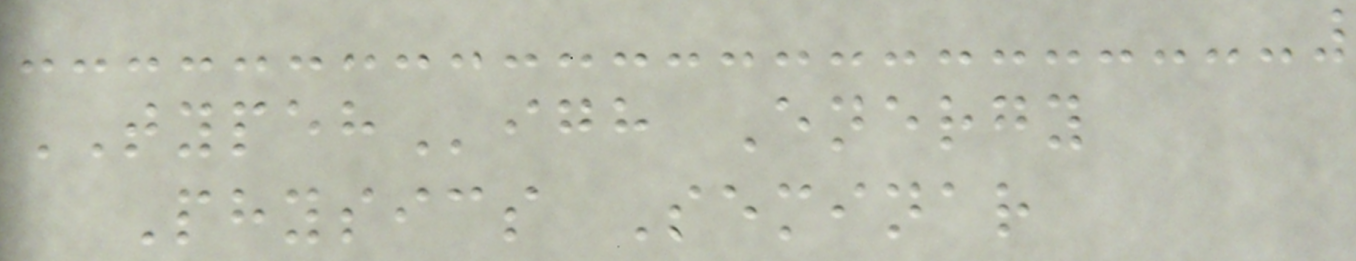TYPEHigh Energy
Physics Seminar
